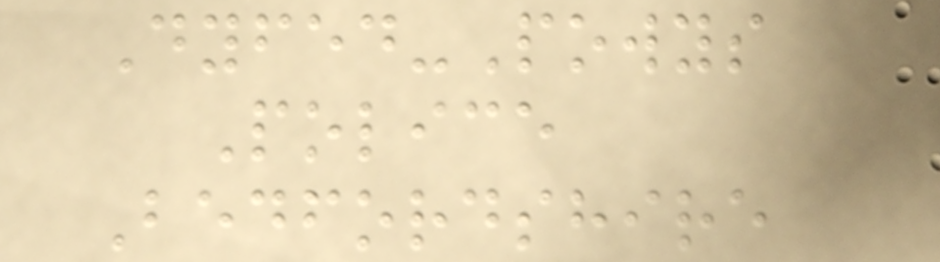Dyfed-Powys
Police
Bedfordshire
